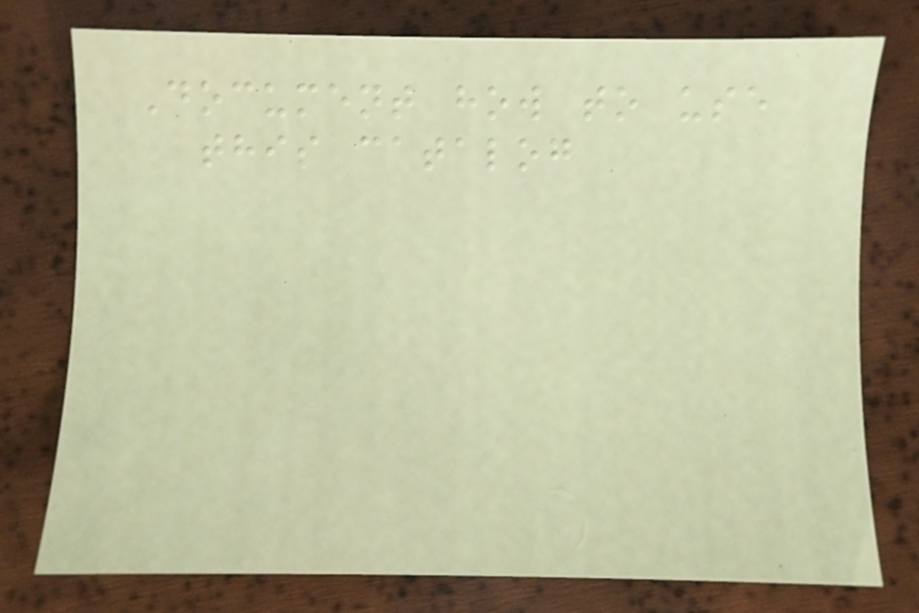Document how to use
this catalog
